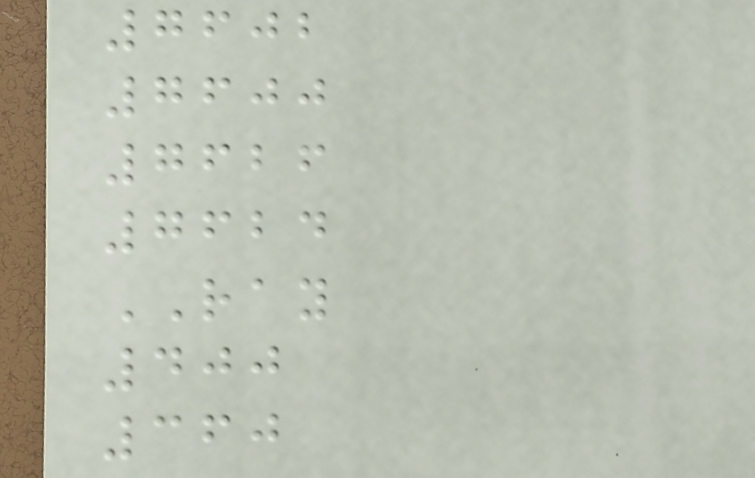7602
7600
7626
7624
RAY
400
360
